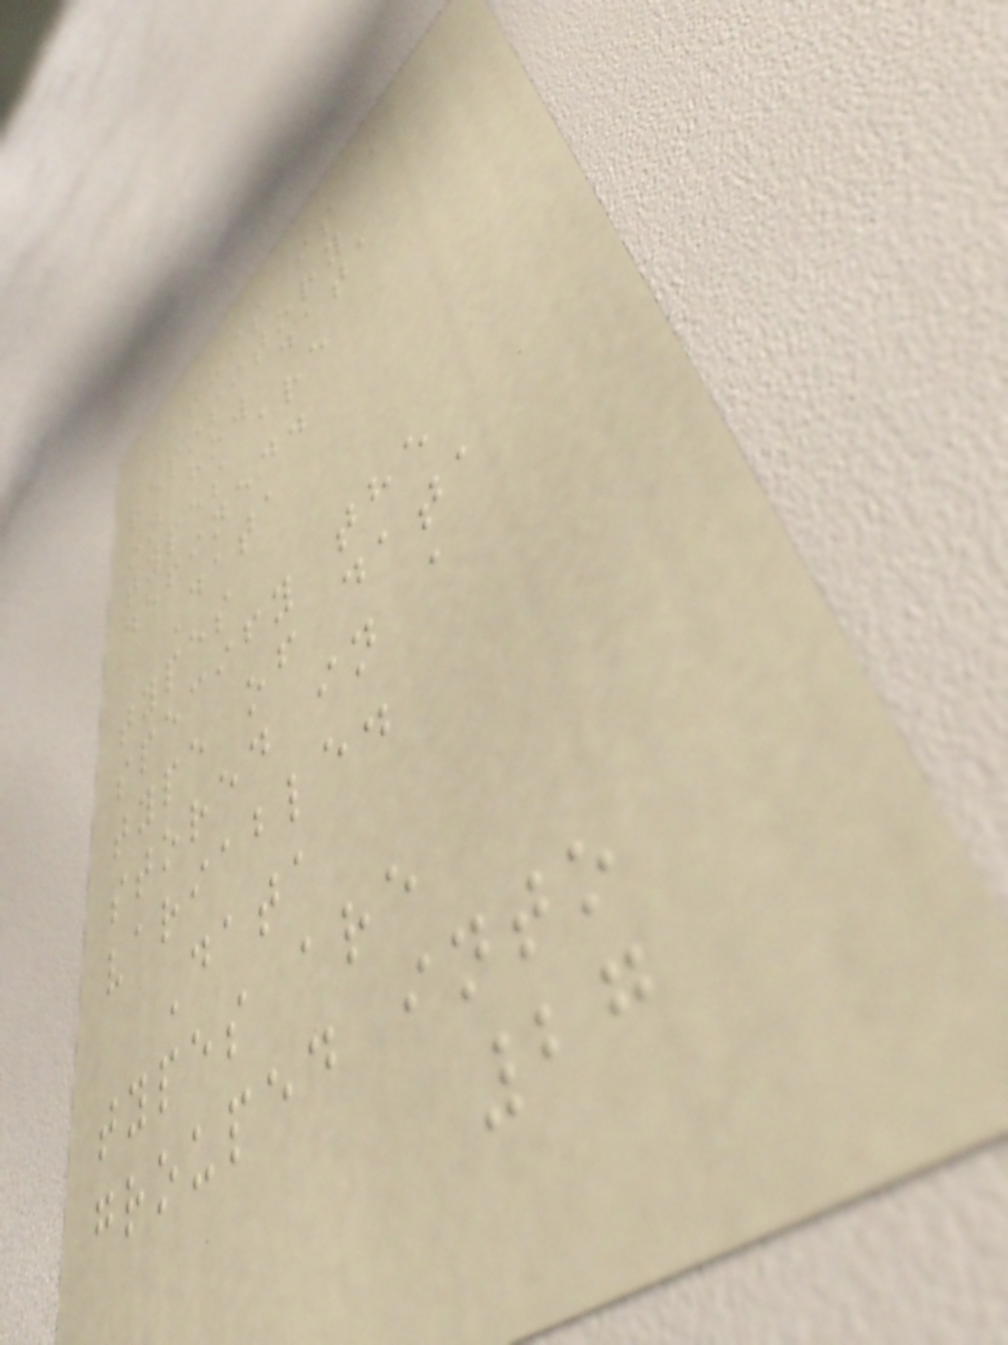This is a
repository
on how data
types are
defined.
Data
types
specify the
type of data
stored in a
variable.
Data
types are
grouped into
27
